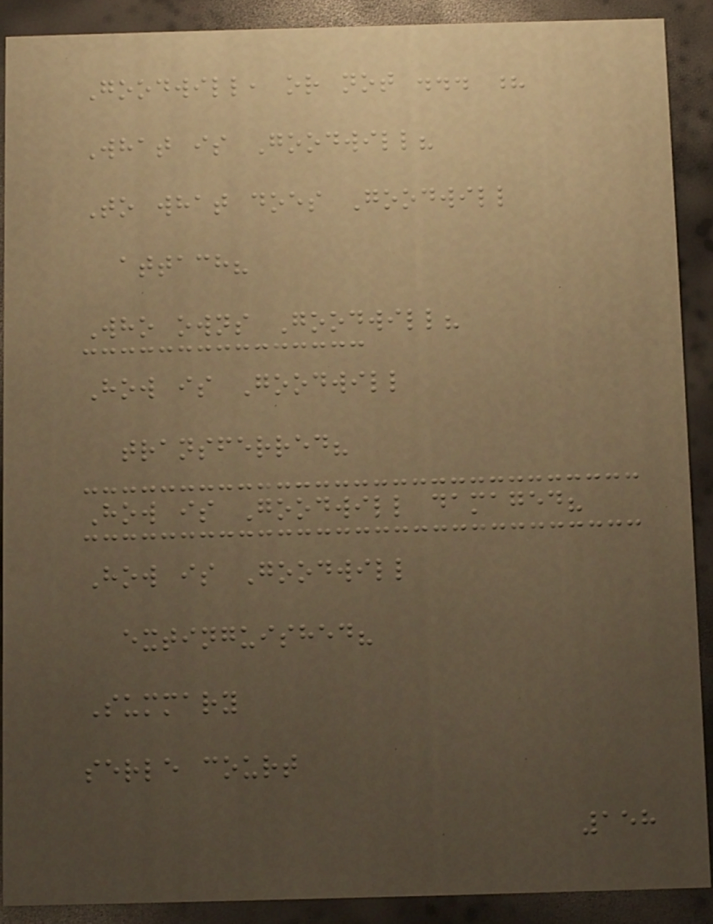Goodwill, or not ... ?
What is Goodwill?
To what does Goodwill
attach?
Who owns Goodwill?
How is Goodwill
transferred?
How is Goodwill damaged?
How is Goodwill
extinguished?
Summary
serle court
158
